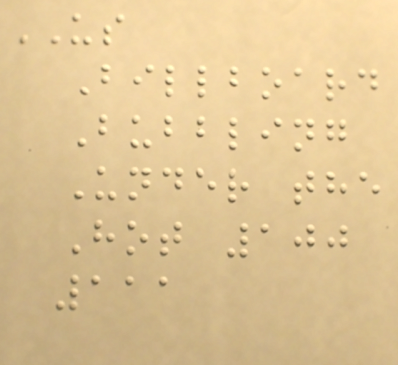US
Billboard
Bubbling
Under the
Hot 100
111
